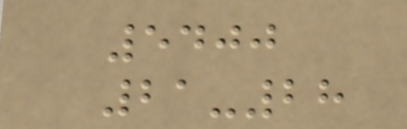5400
21-28
